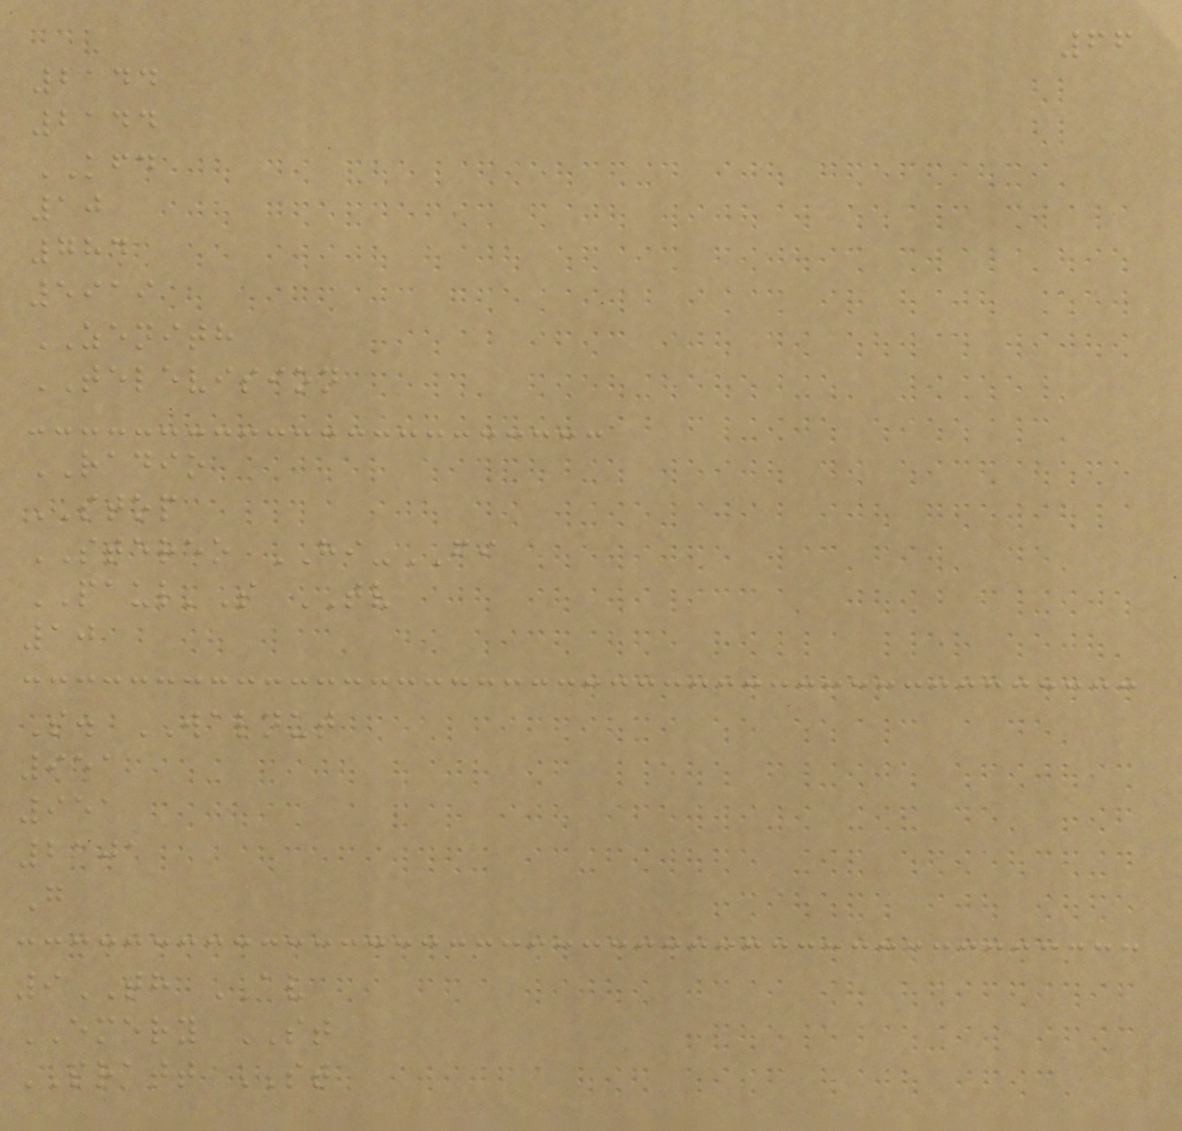66
2144
2144
KFD
10
784
5919
ZENITH
TELEVISION
RADIO
STOP
STEREO HI-FI
PAUL'S TV
10
S. WALNUT
951
951
2101
G
9TH AV
EMERY ST
PRATT ST
